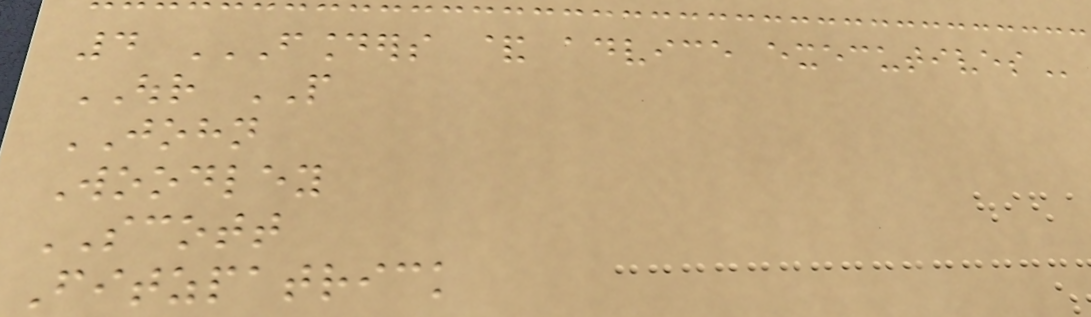4 FOUNDERS & ADVICE EXECUTIVES
OUR PEOPLE
JOHN
Woodley
SCOTT
Fitzpatrick
